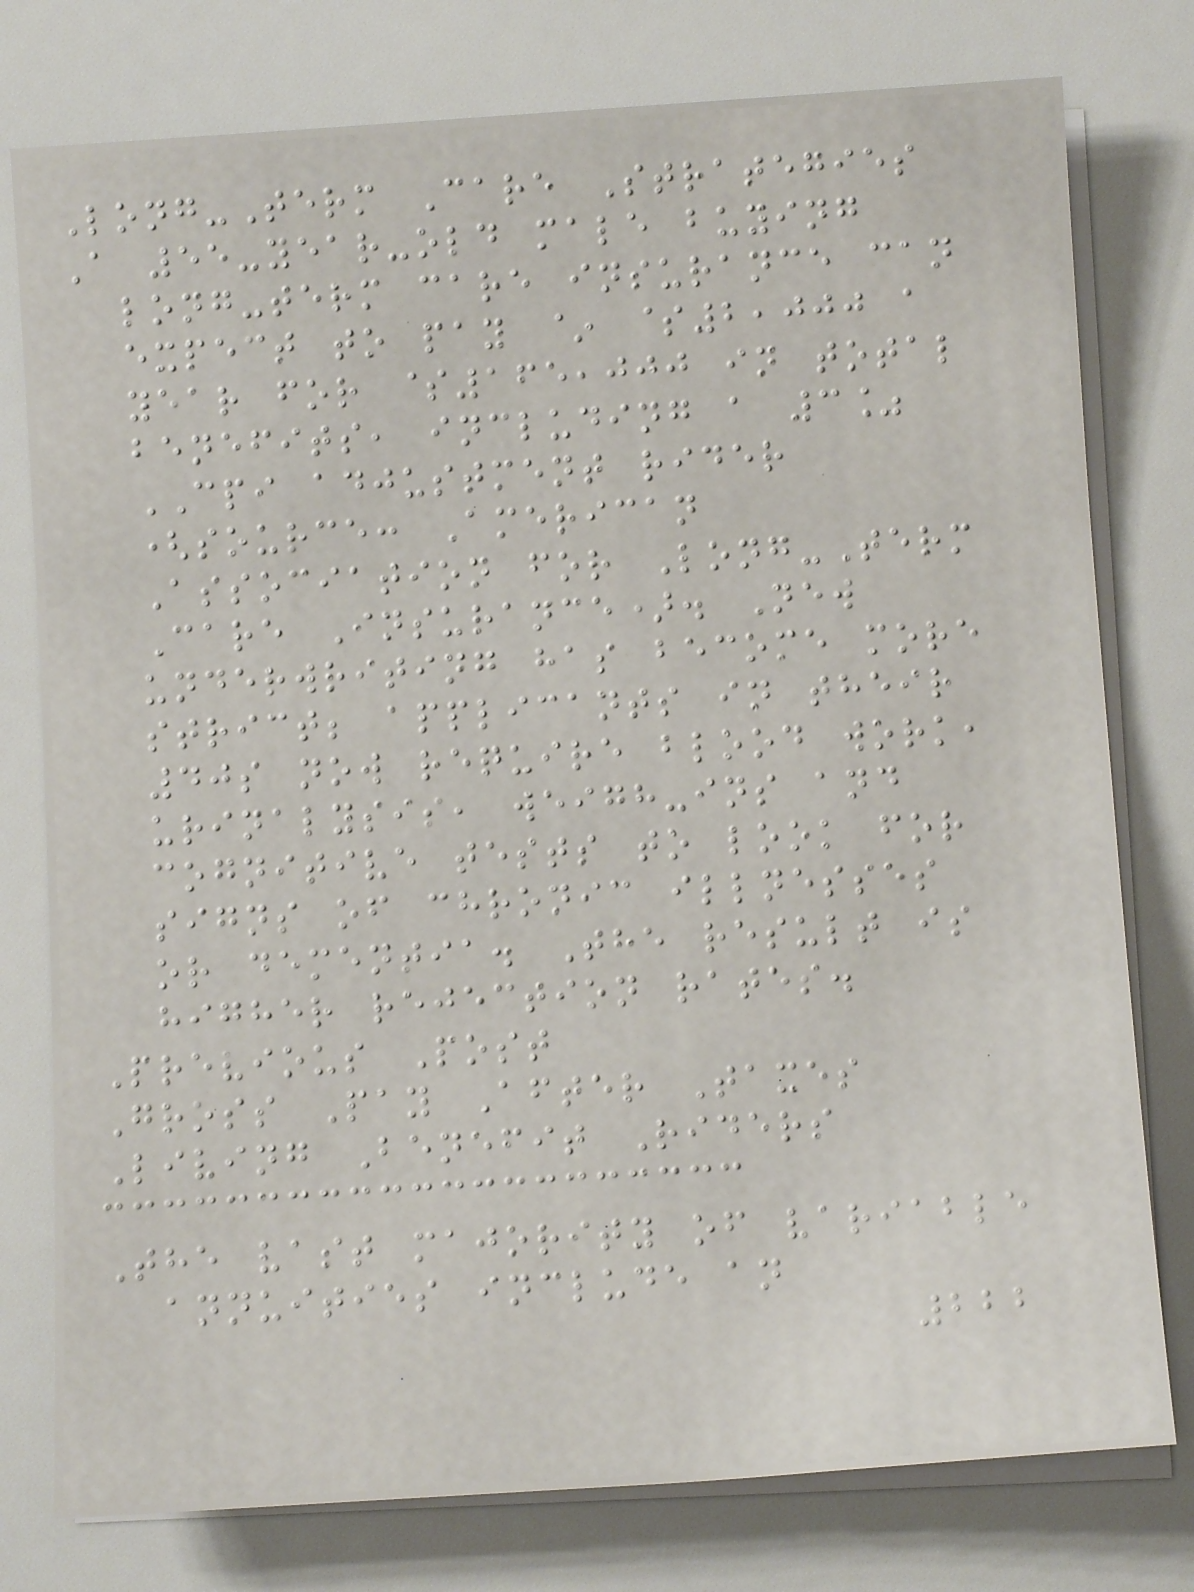Long-Term Care Strategies
A 55-year-old male buying
long-term care insurance can
expect to pay ~ $2,000 a
year for $165,000 in total
benefits, including a 3%
CPI adjustment rider
(source: American
Association for Long-Term
Care Insurance). New
underwriting has become more
strict; applicants in their
40s now require blood work,
urinalysis, weigh-ins and
cognitive tests to look for
signs of chronic illnesses
or dementia. The result is
higher rejection rates.
Previous Post
Gross Pay After Taxes
Living Benefit Riders
The vast majority of variable
annuities include an
222
